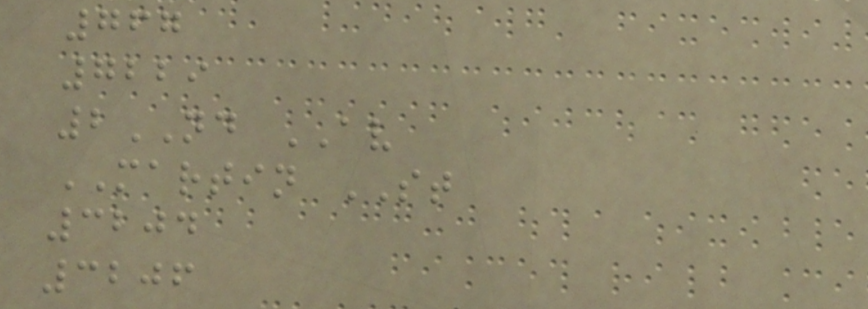767
7229
2ND AV
MARTIN ST
3204
3206
